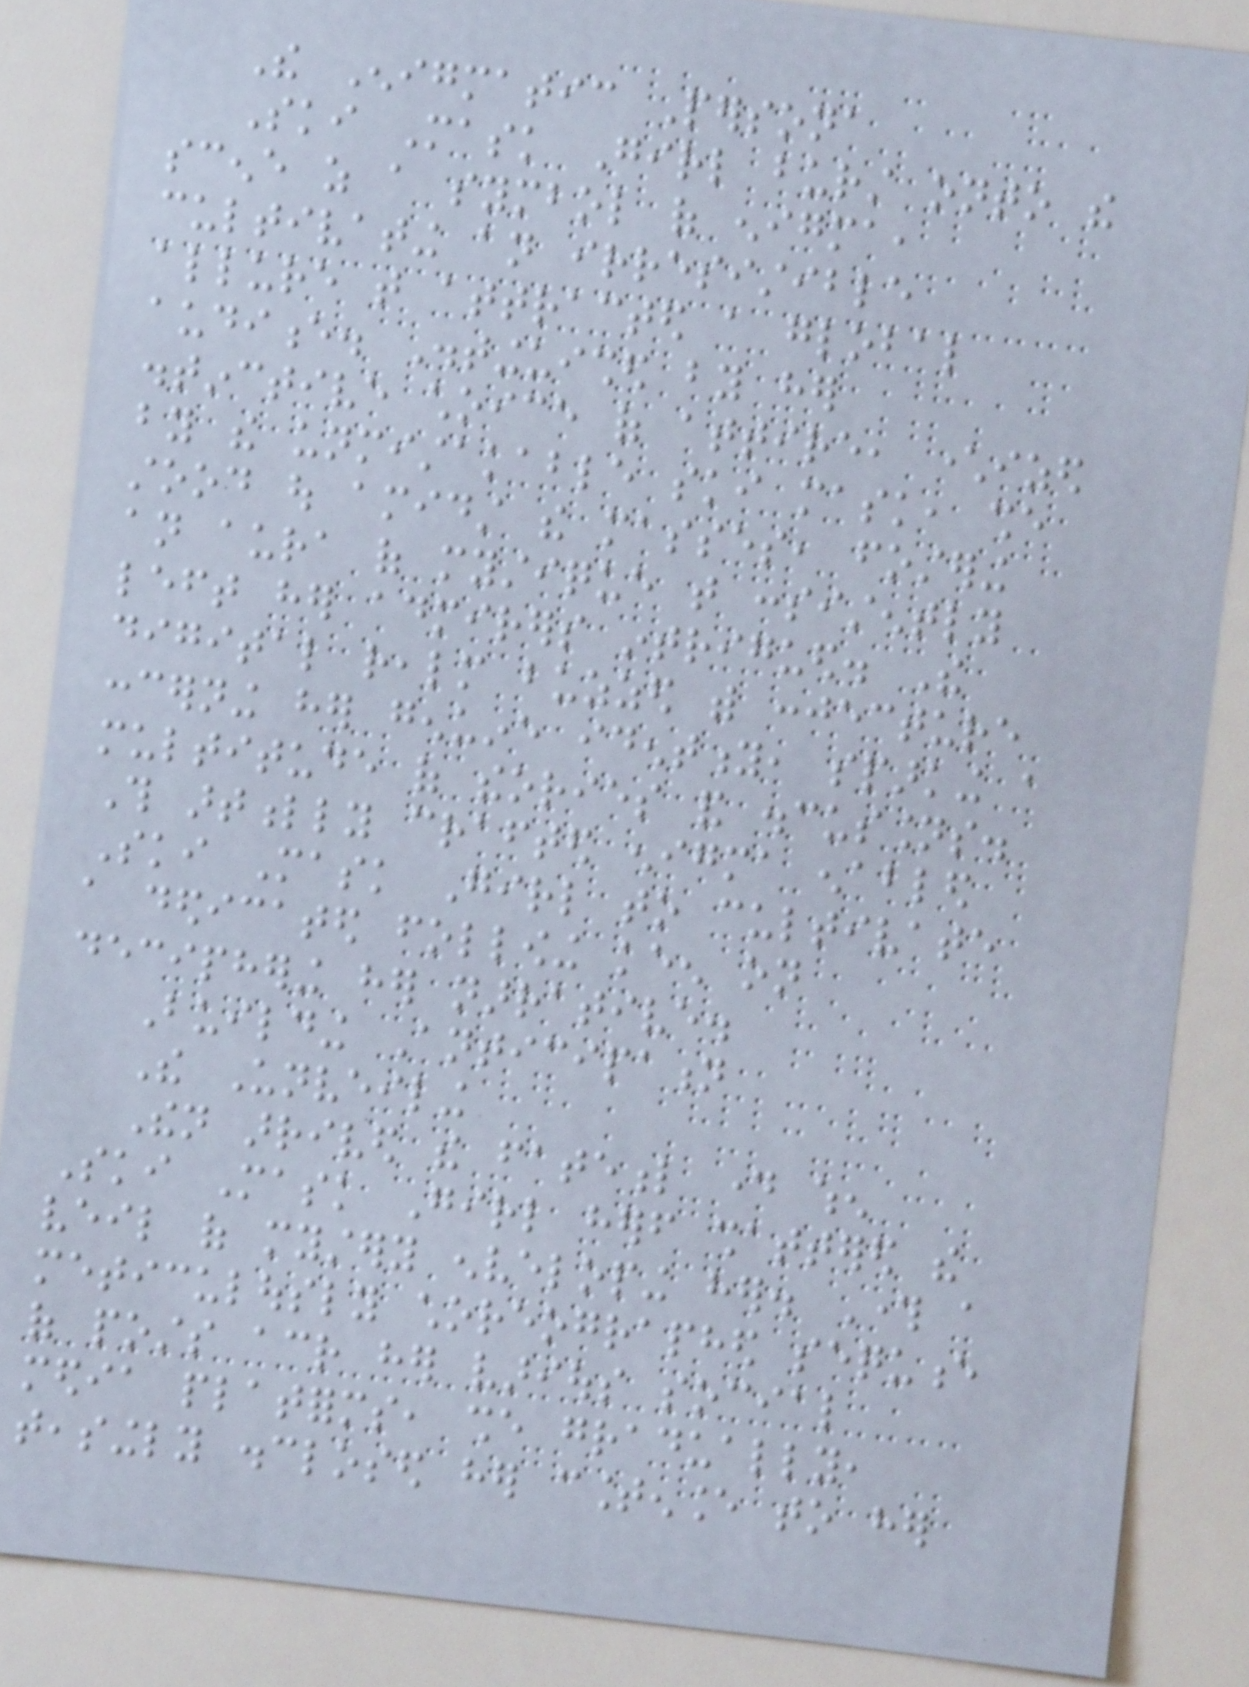The Enigmatic Persona
Ski Mask Girl burst onto the
scene as a symbol of enigma,
cultivating an irresistible
allure that attracted a global
audience. Distinguished by her
distinctive choice of attire, characterized
by the unmistakable ski mask, she
stood out amidst the masses, fostering
an aura of mystique that consistently
left her admirers intrigued. The
digital realm buzzed with conjecture
concerning her genuine identity, sparking a
multitude of theories and discussions.
This artfully crafted enigma enabled
Ski Mask Girl to cultivate
a dedicated following keen on
deciphering her narrative.
Building Anticipation
The Unveiling
Then arrived the fateful day when
Ski Mask Girl herself shattered the
veil of mystery enveloping her. Through a
meticulously choreographed sequence
of posts across her various social
media platforms, she gradually,
teasingly disclosed her countenance to her
